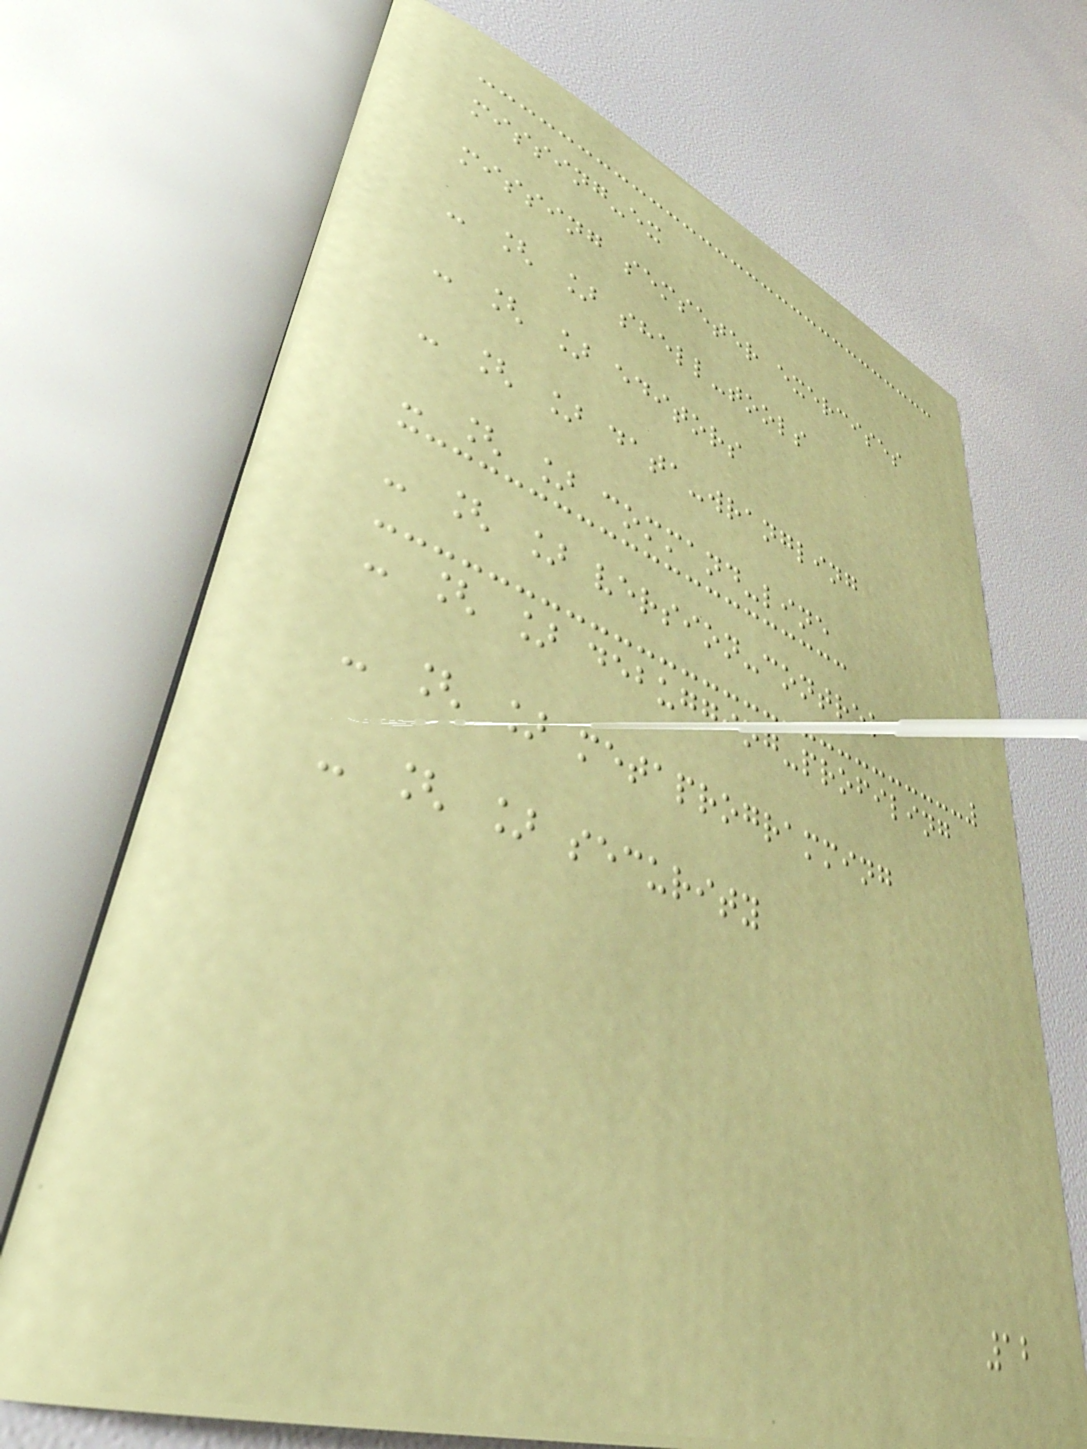missing-ex
missing semseter exercises
- [ ] shell-tools
- [ ] editors
- [ ] data-wrangling
- [ ] command-line
- [ ] version-control
- [ ] debugging-profiling
- [ ] metaprogramming
- [ ] security
12
